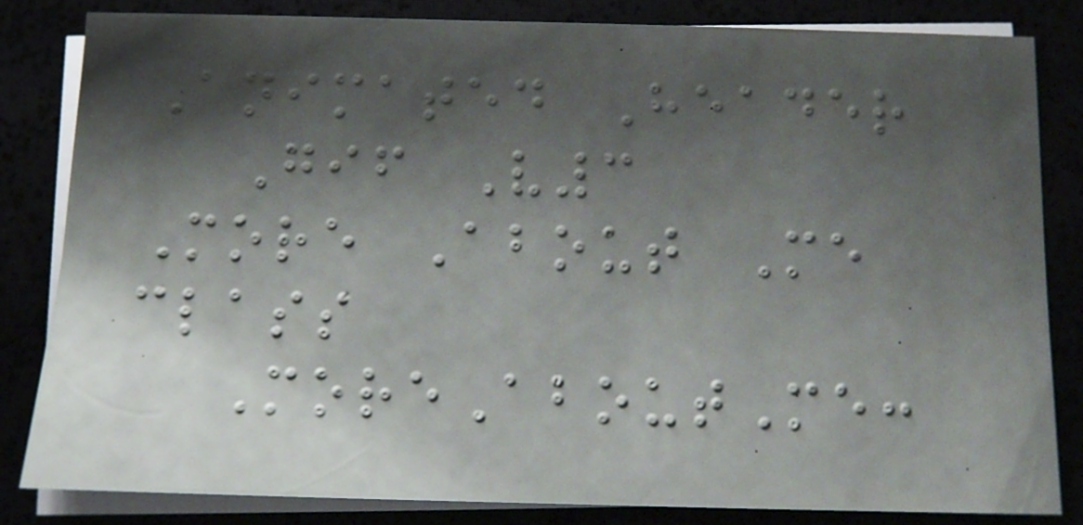Animated Header
Gif V3
More About Me
class
MoreAboutMe:
